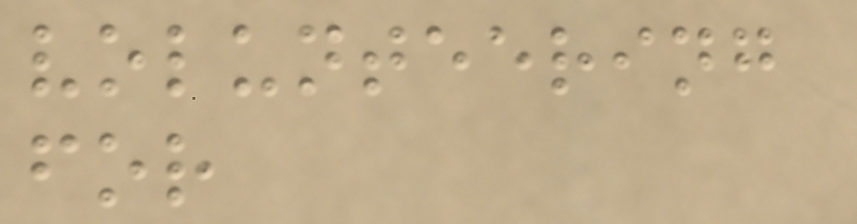volunteering
for
